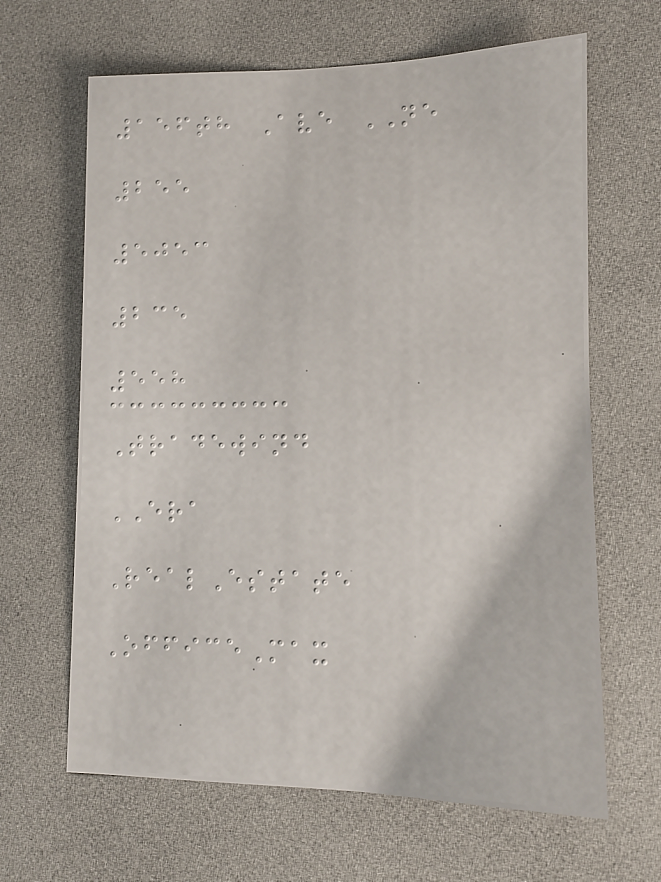156th Ave NE
255
5053
235
558
Tradewind
ERA
RealEstate
OfficeMax
